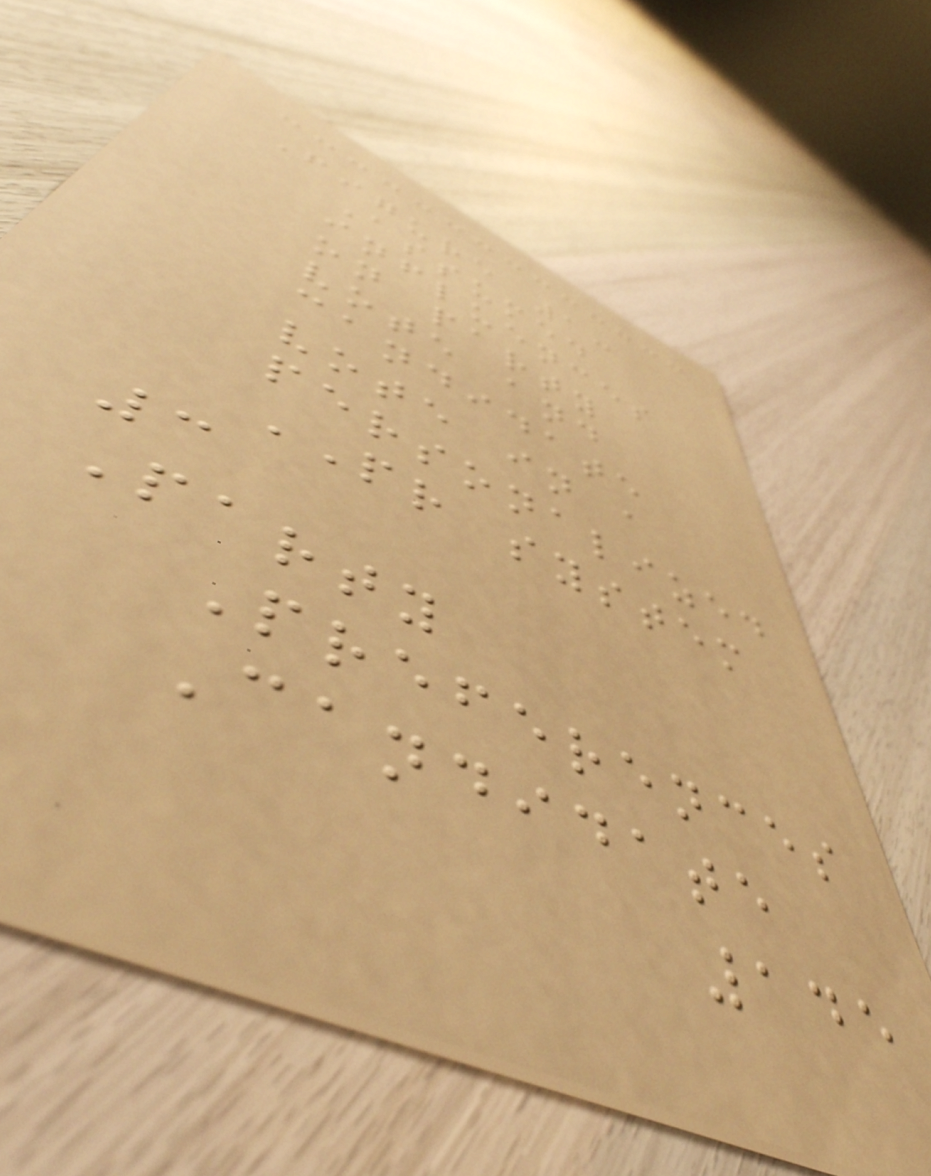Figure 1:
Assumed
influences
on party
vote and
candidate
vote in a
personalized
PR system
3
Party
Preferences
Candidate
145
